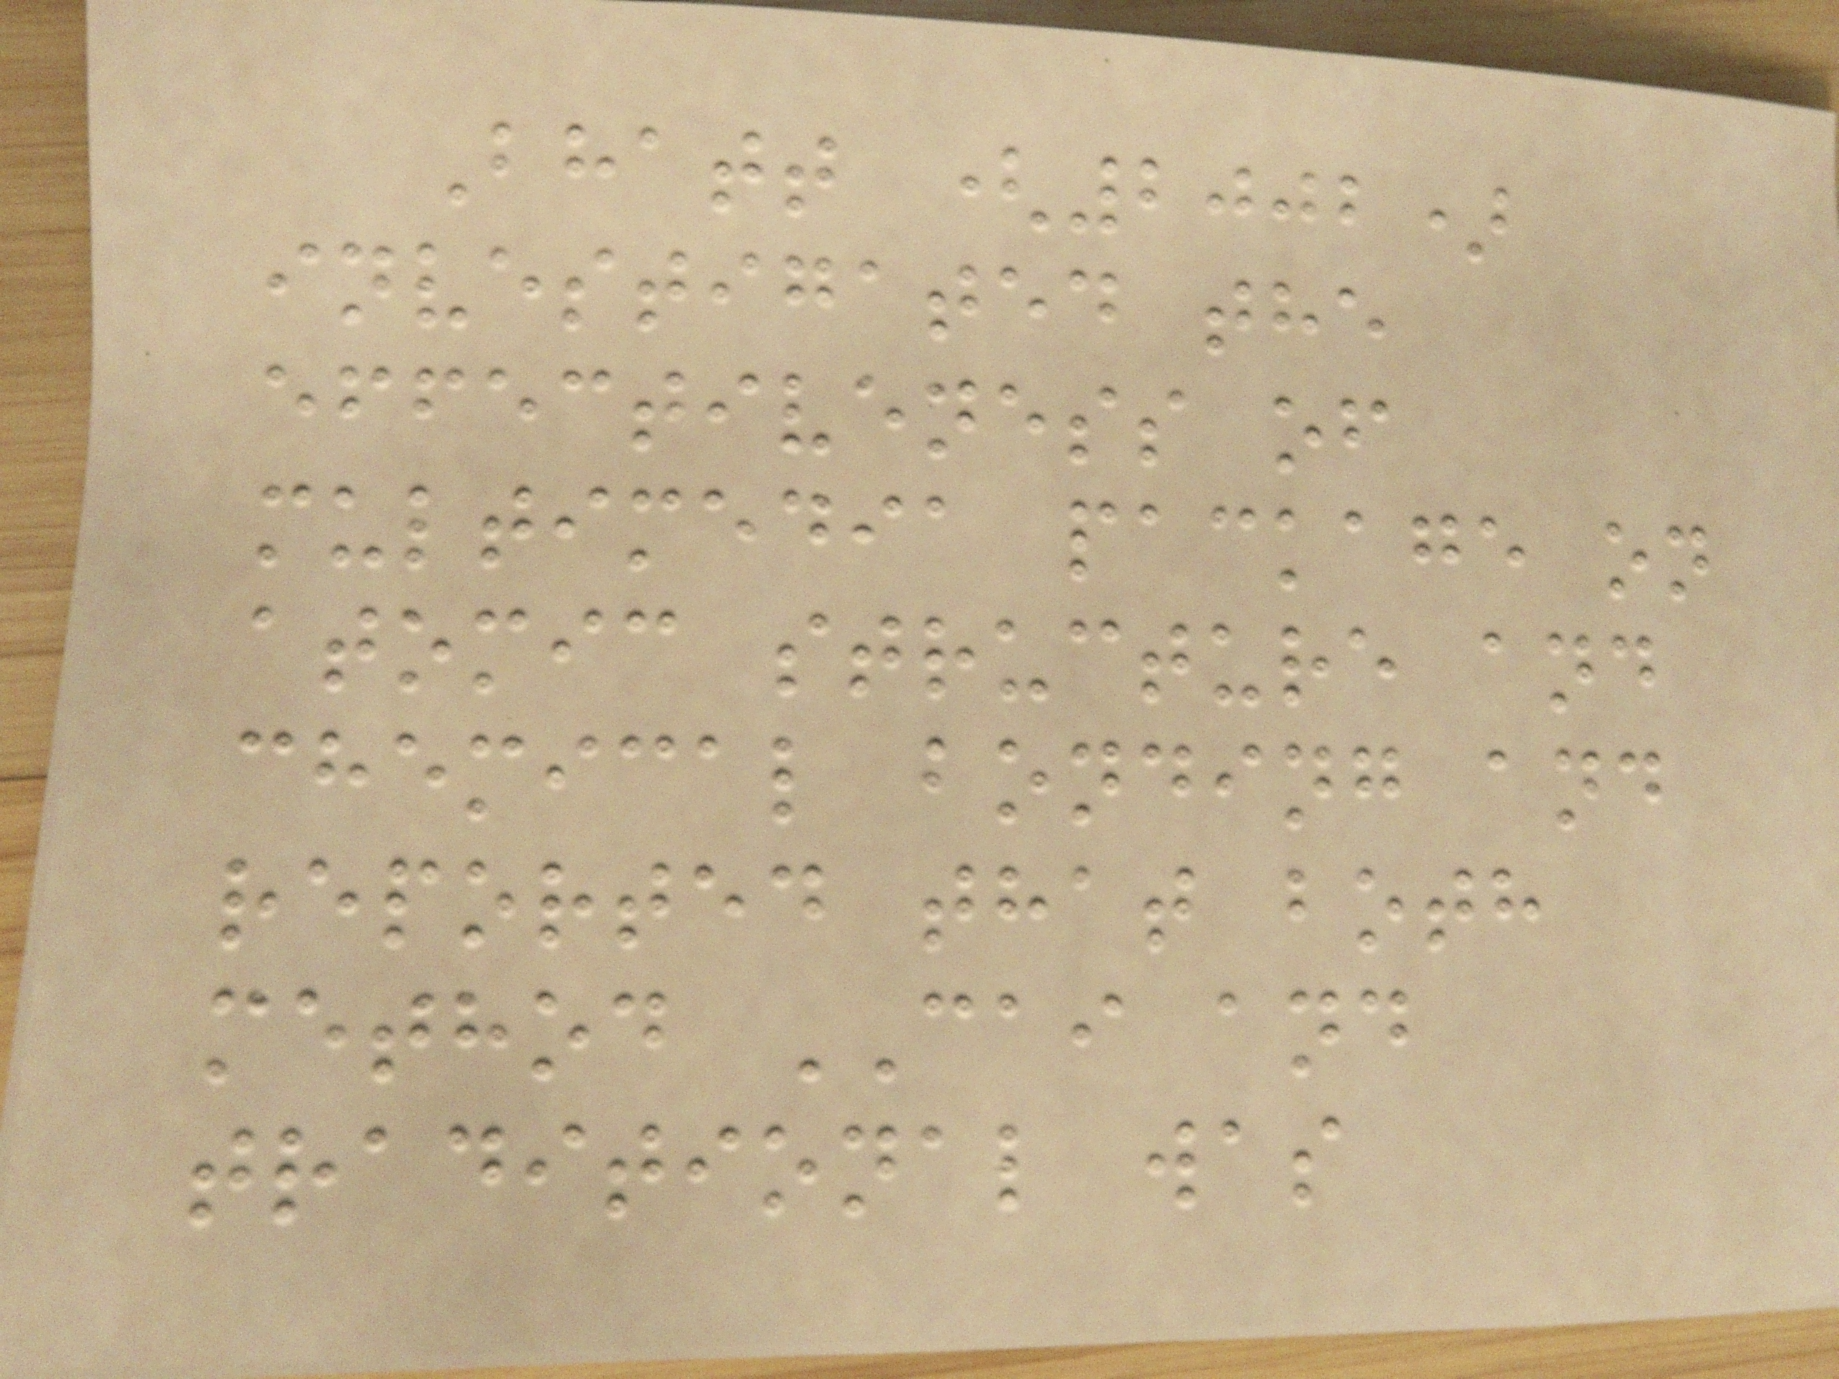Bhatt (2002)
investigated the
effectiveness of
multimedia package on
atomic structure and
chemical bonding and
reported that both
method CAI and
traditional was
